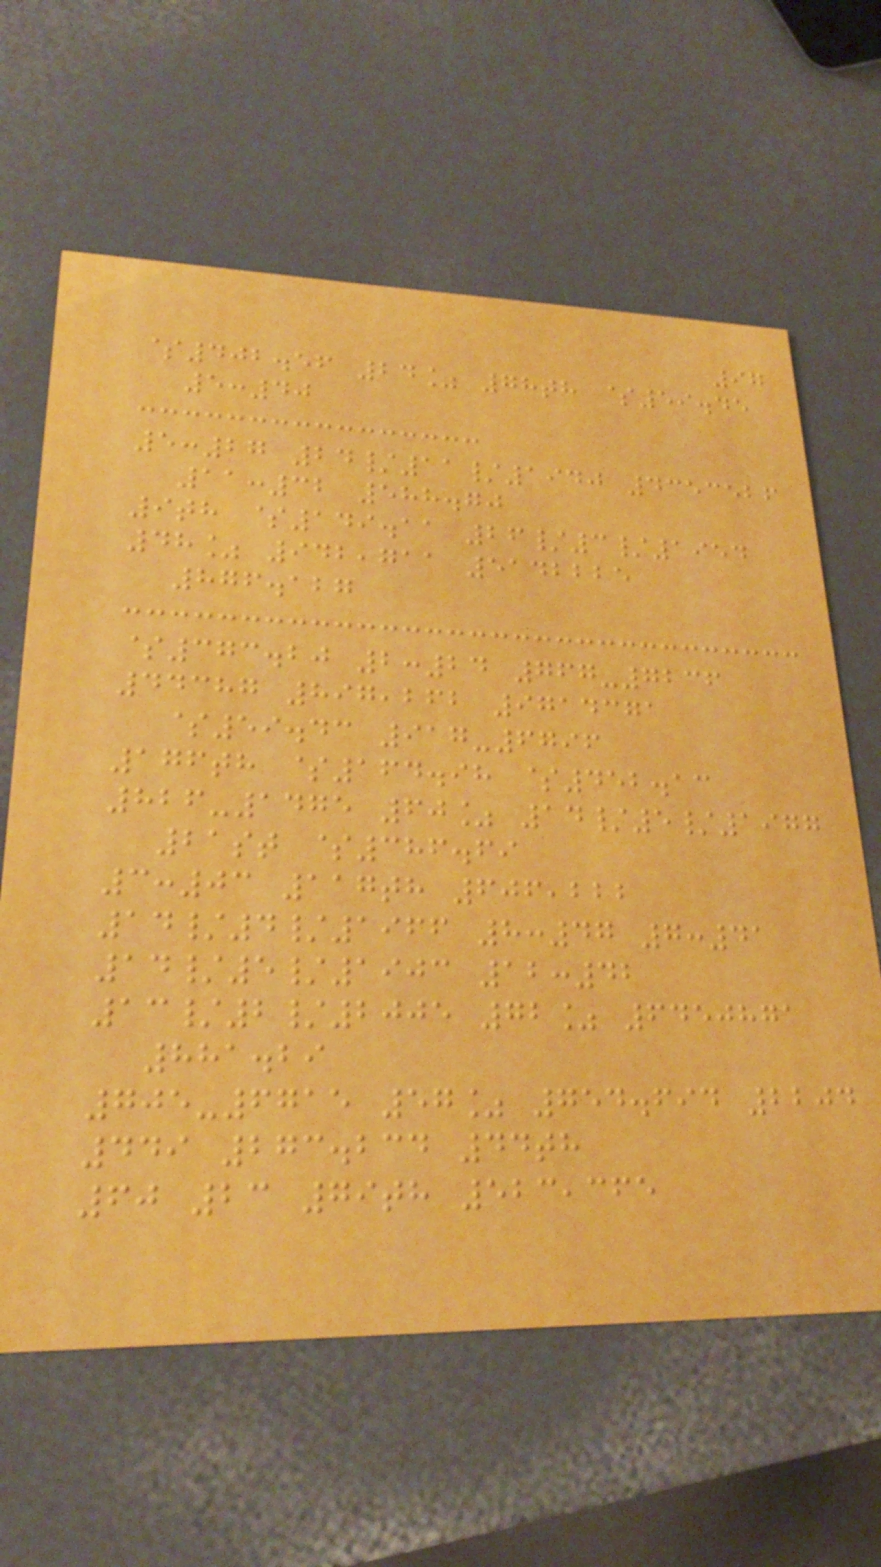97
$402.56 24% 78th $59.45
5:40
5:27 24/11/1940 4353526
11:32 588.70
9th $149.11 26/3/1954
48% 942,711 5142225
876.127
$373.20 2:24 767-7236
44387 897,262 9714371
$59.43 917-6796
176th $164.98 $452.13
826-1475 60% 14/5/1977
21st $386.69
3:03 117th 606,222
14/4/1966 8:47 7:41
14/5/1903 12:42
13/2/2005 72% 6450871
881.29
705-6715 57% 754.694 2204
449 273.234 44th
60 23 79th 523,365
